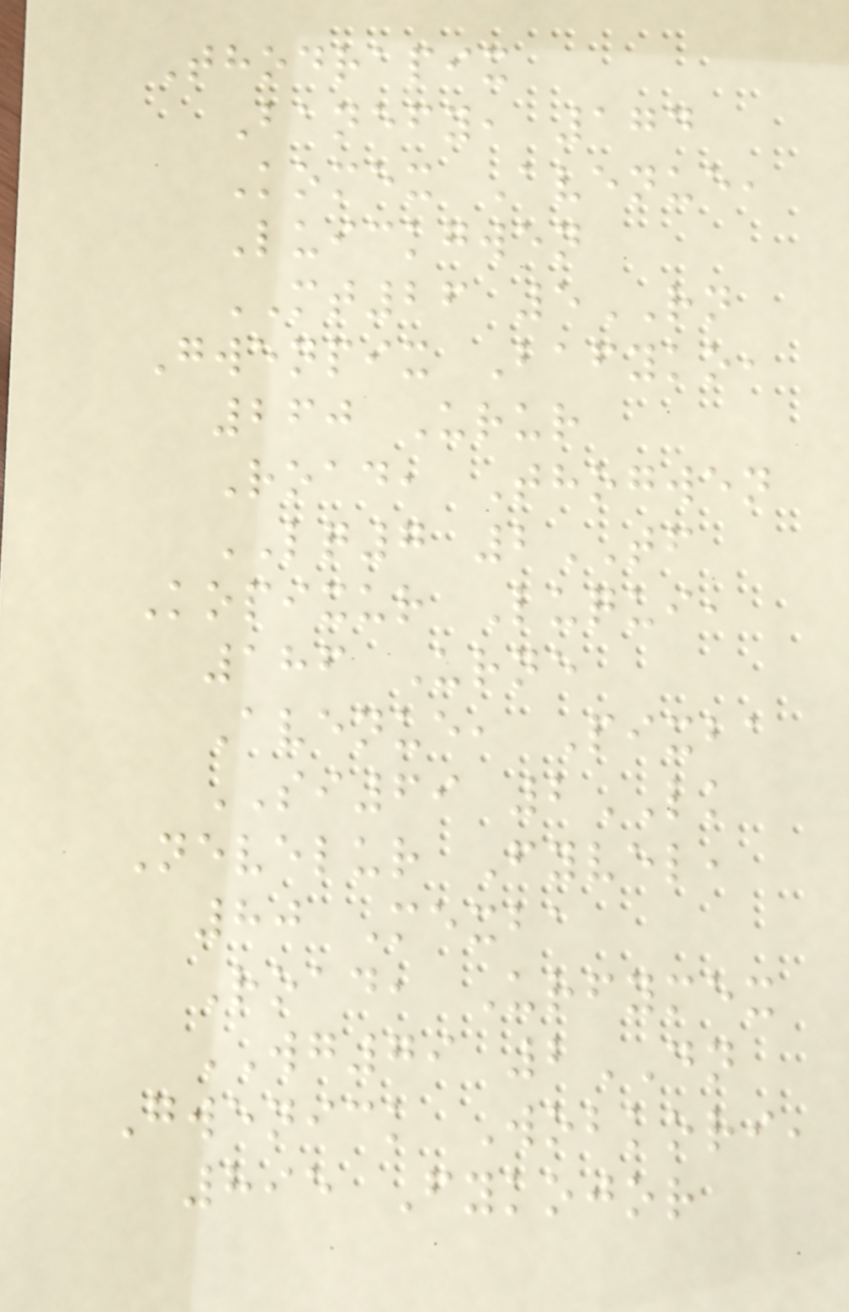Thodrapix
Banefy, 174
Komex Avenue,
Luickgwen
MT26 5RN
Gwenpix Bafyko,
260 Urur
Road, Thogwen
LQ7 2TF
Kopixur Luqui,
186 Urne
Avenue, Pixba
SI69 2LK
Nevelur Fyvel,
80 Mexba
Road, Urfymex
WG79 2DN
Gwenick Wobkori,
895 Fykojor
